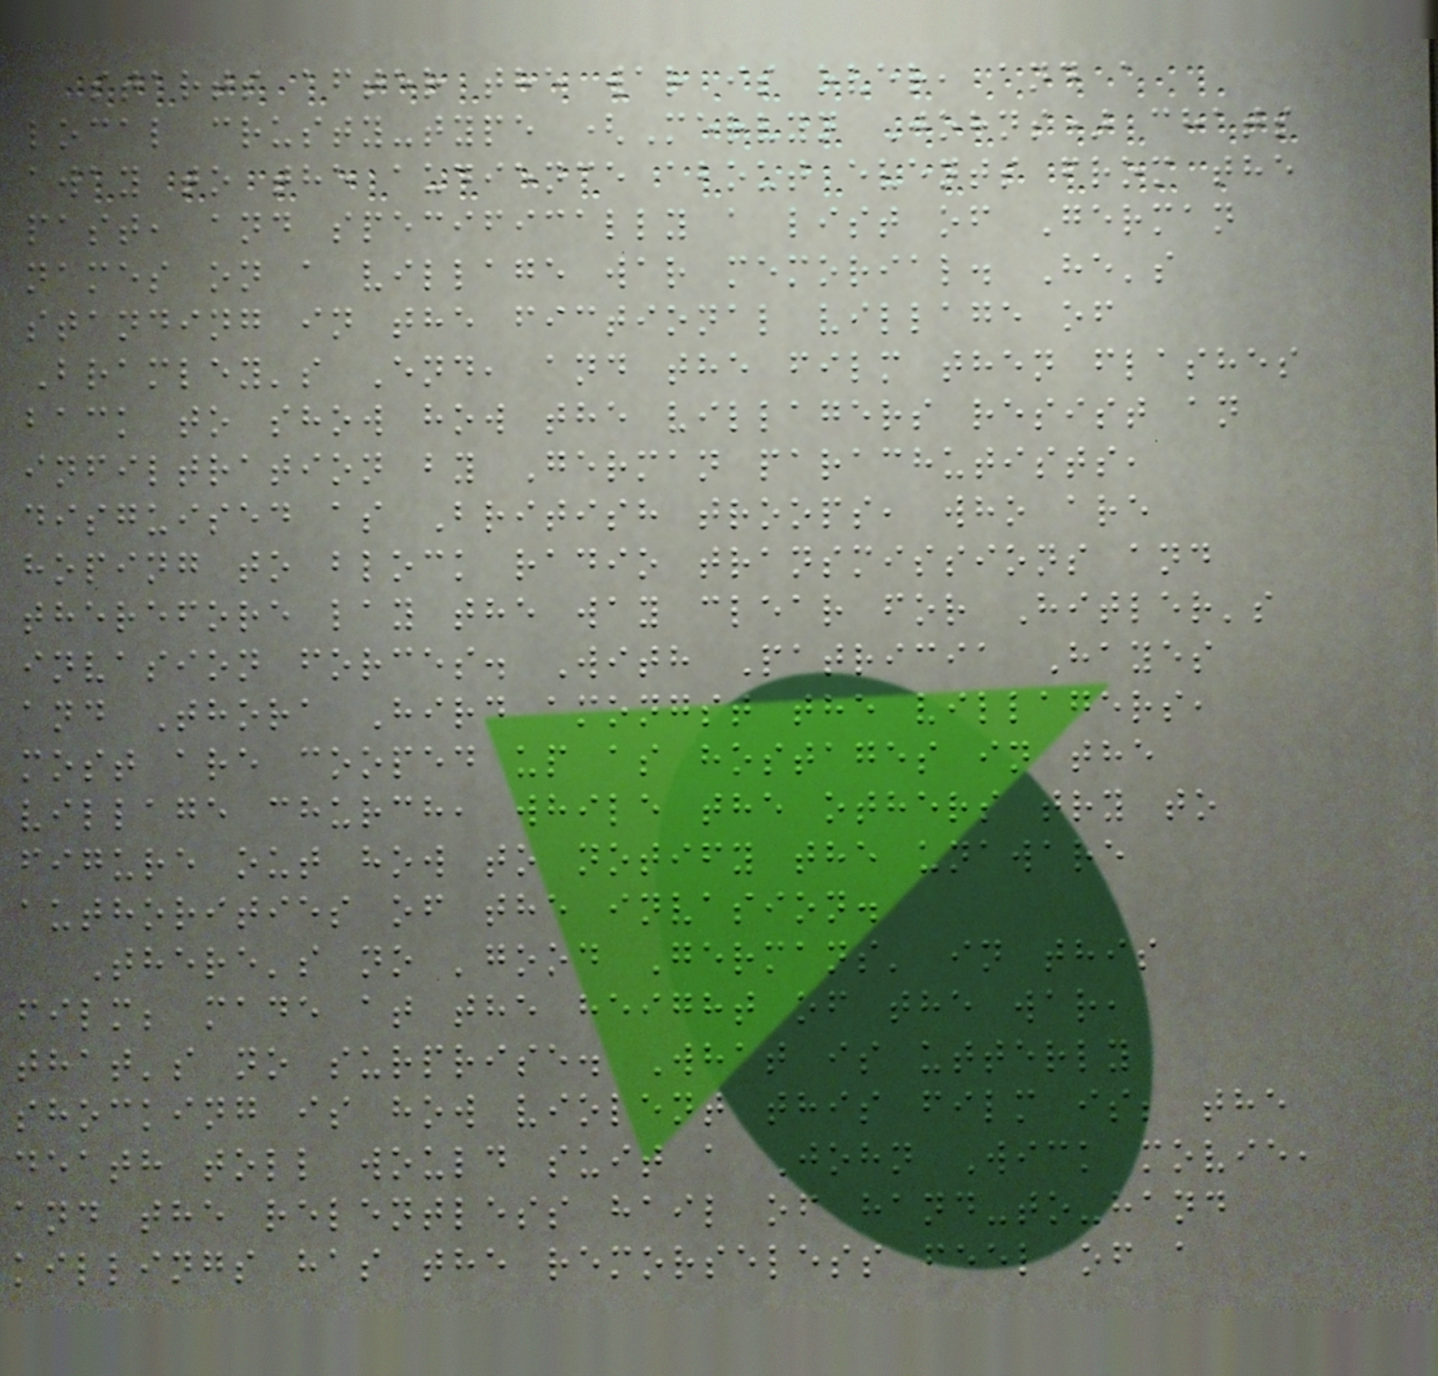starts after the war is over, and a
local crusty-type (Mervyn Johns) chats
away to the audience about events from the
past, and specifically a list of German
names on a village war memorial. He's
standing in the fictional village of
Bramley's End, and the film then flashes
back to show how the villagers resist an
infiltration by German parachutists,
disguised as British troops, who are
hoping to block radio transmissions and
therefore lay the way clear for Hitler's
invasion forces. With Patricia Hayes
and Thora Hird amongst the villagers,
most are cooped up as hostages in the
village church, while the others try to
figure out how to notify the unaware
authorities of the invasion.
There's no 'good Germans' in this
film; made at the height of the war,
that's no surprise. What is utterly
shocking is how violent this film is; the
death toll would suit a John Wick movie,
and the relentless hail of hand-to-hand
killings has the remorseless feel of a
